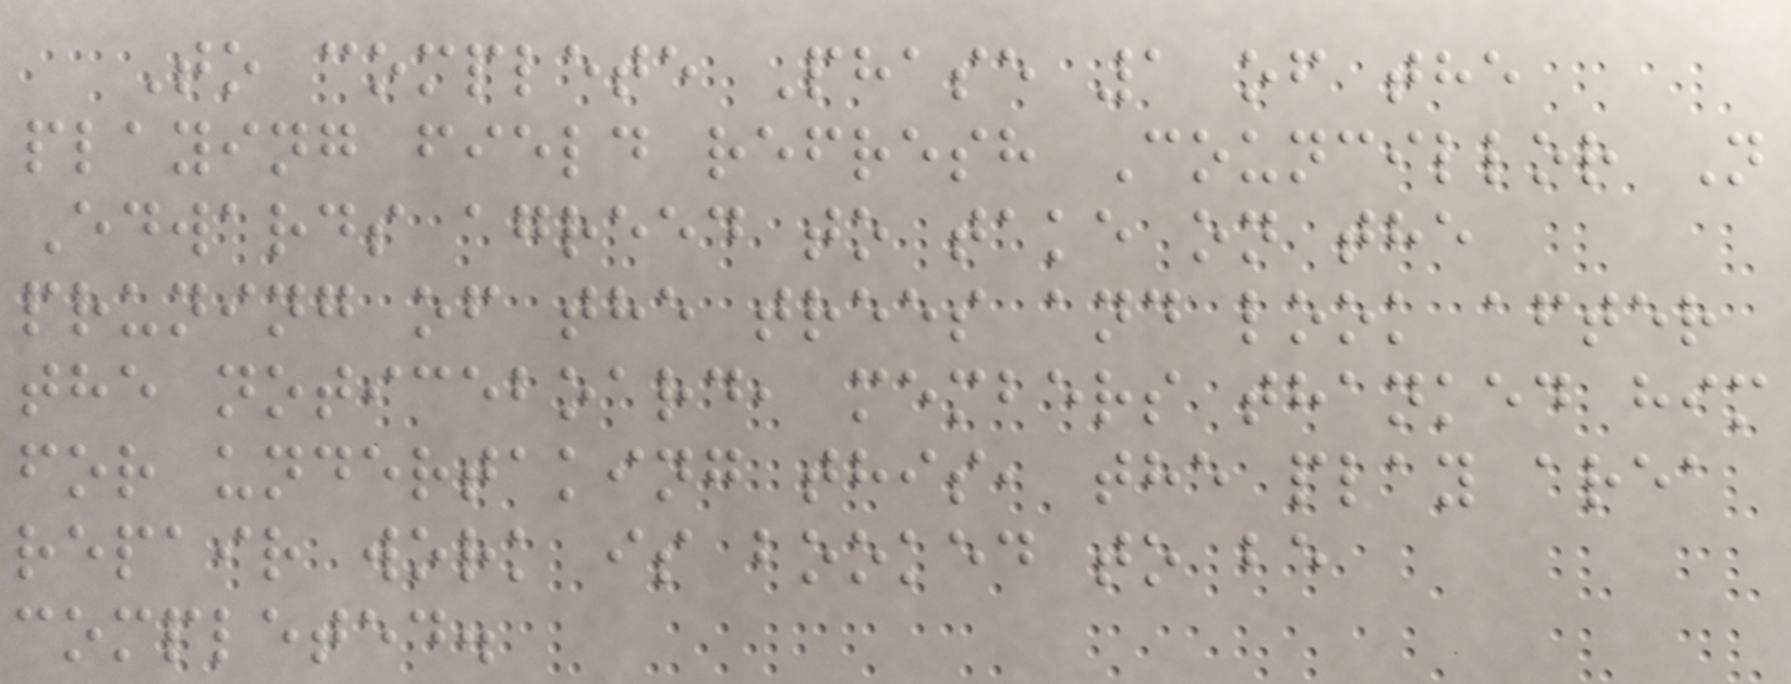To complete Phase 1 of the
playing field refresh Councillor N
Edwards agreed to take on the
pruning of the trees and look after
the noticeboard, members thanked him
for undertaking this, the play area
repair work is booked to be
completed.
